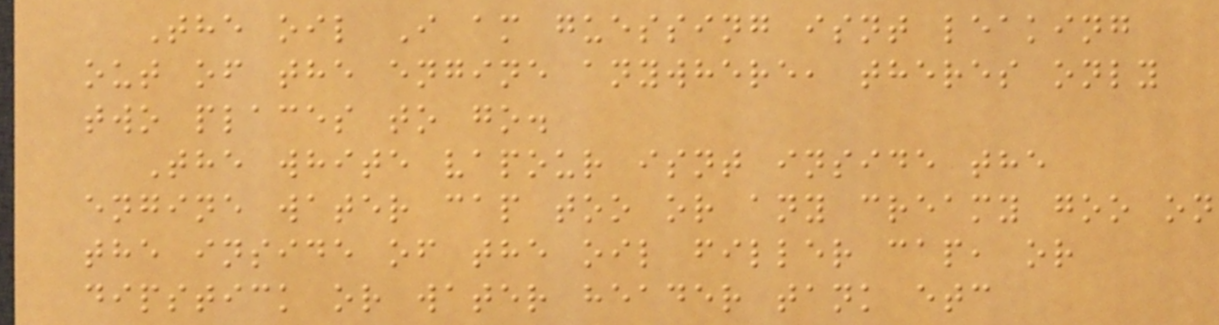The oil I am guessing isnt leaking
out of the engine anywhere, theres only
two places to go.
The white vapour isnt inside the
engine water cap too or any creamy goo on
the inside of the oil filler cap, or
dipstick or water header tank etc
